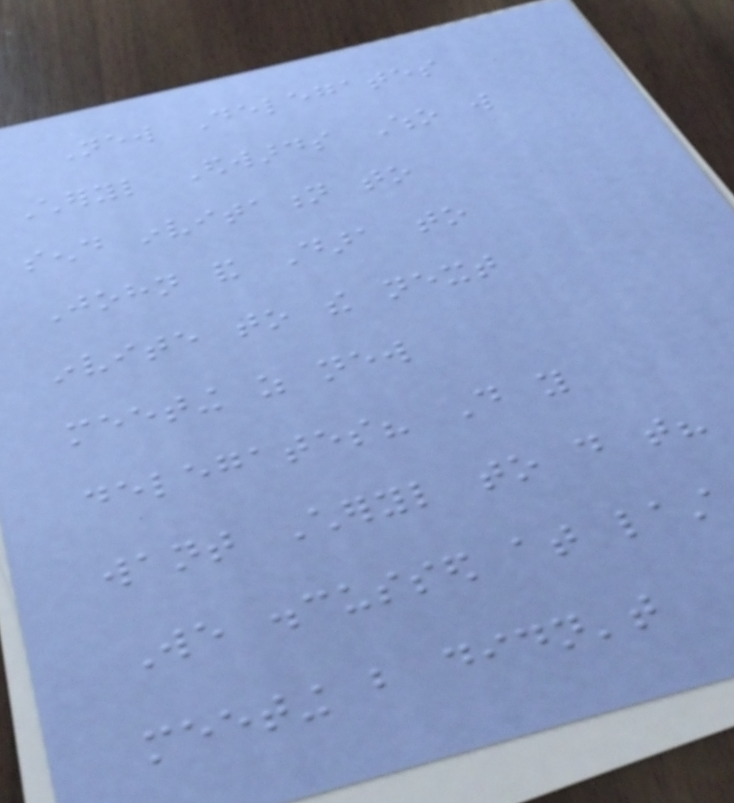New Delegates
Cheryl Edwards Who will
send invitation to
John and Dara to
invite to the next
meeting as new
delegates? Do you
want Cheryl to do that?
We discussed at last
meeting but didn't
